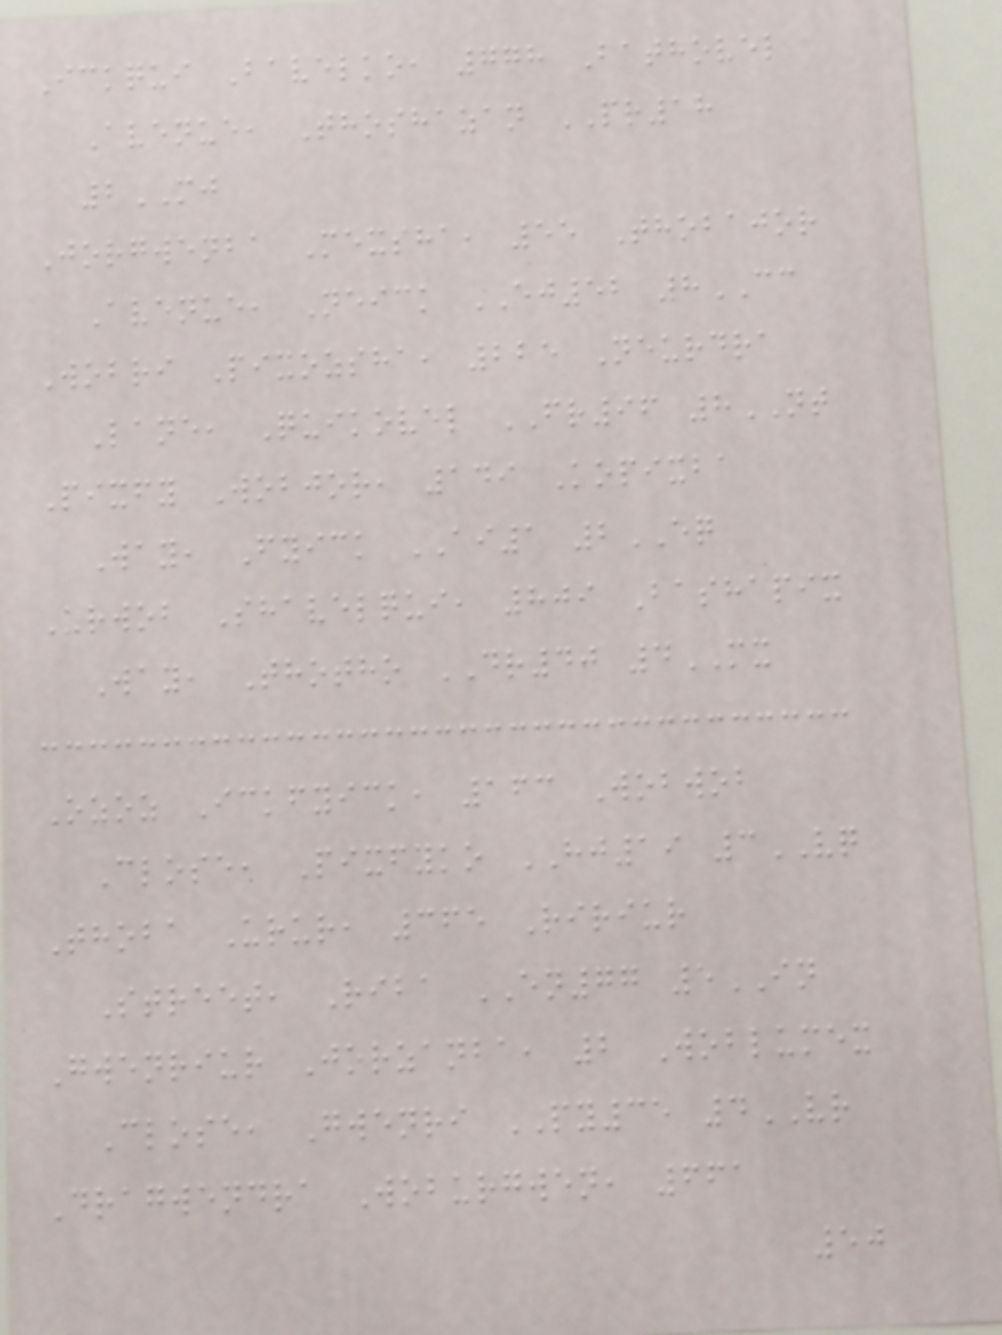Ickqui Bavelko, 778 Bathovel
Avenue, Thoshazan PR18
2MJ
Jorgwenba Mexsha, 55 Thobajor
Avenue, Neick EJ52 8CC
Wobri Pixozsha, 225 Neurdra
Lane, Quikovel FR96 8NT
Pixfy Wobjor, 149 Kopixba
Way, Fyick AI1 2EQ
Urwob Shavelqui, 809 Bashapix
Way, Thotho DR40 4MX
Ozoz Ickfyick, 163 Wobwob
Close, Pixfyko HJ19 3VQ
Thoba Urur, 365 Ririur
Street, Riba EN77 5IN
Gwenriur Jorzanba, 2 Woblumex
Close, Gwenri PY35 4VR
Dragwendra Woburgwen, 661
50
